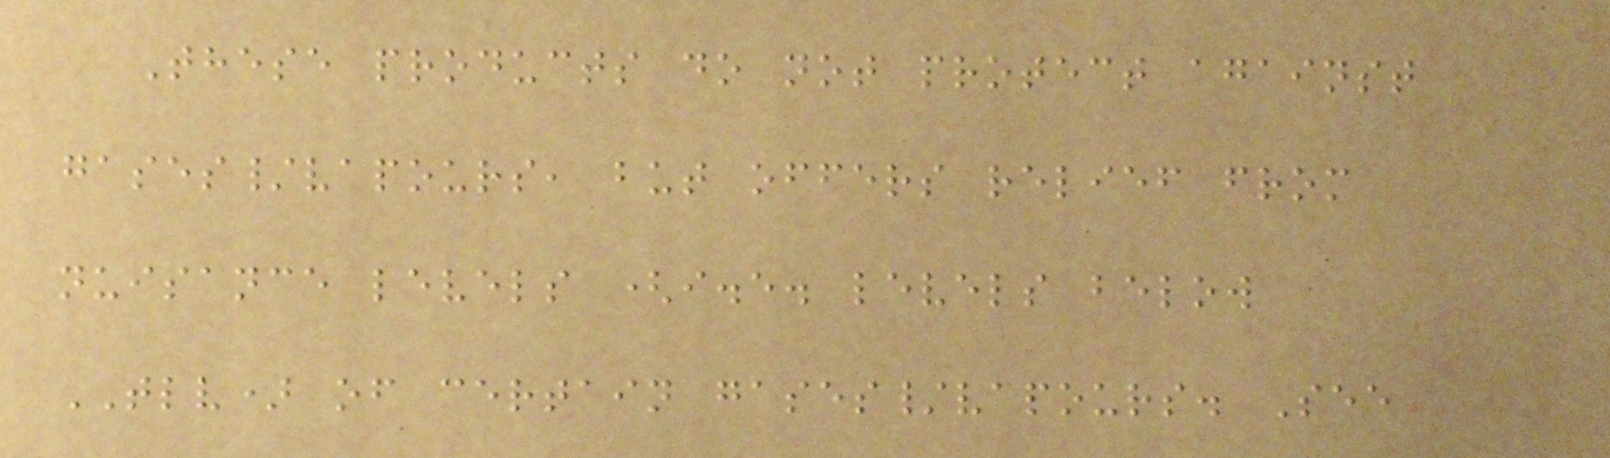These products do not protect against
gases/vapours, but offers relief from
nuisance levels (i.e. levels below
TLV) of certain gases/vapours. See
